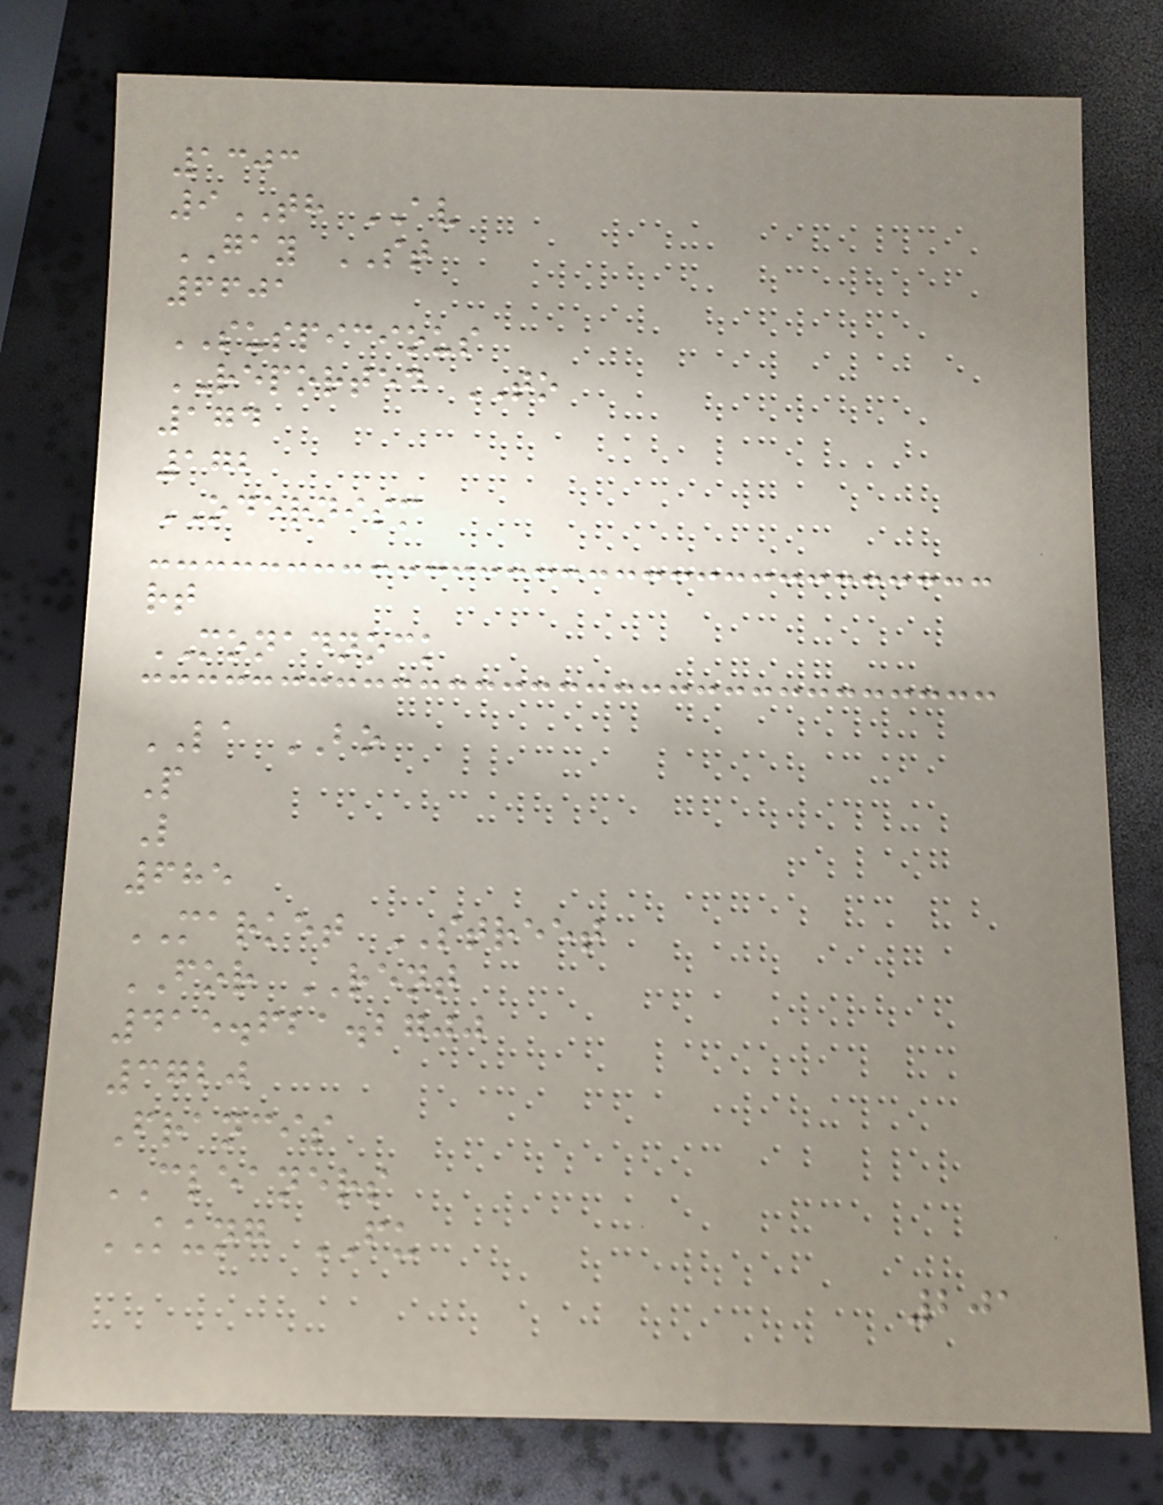1303
9TH AV
GAY ST
6601
SUSPICIOUS
REPORTED TO
174
172
ODERNISM
rt
MONADNOCK
LA BO
P
L
685
MARKET STREET
FOR RENT
415.621.2700
3720
Francis
CLEANERS
KUNG FU
201
